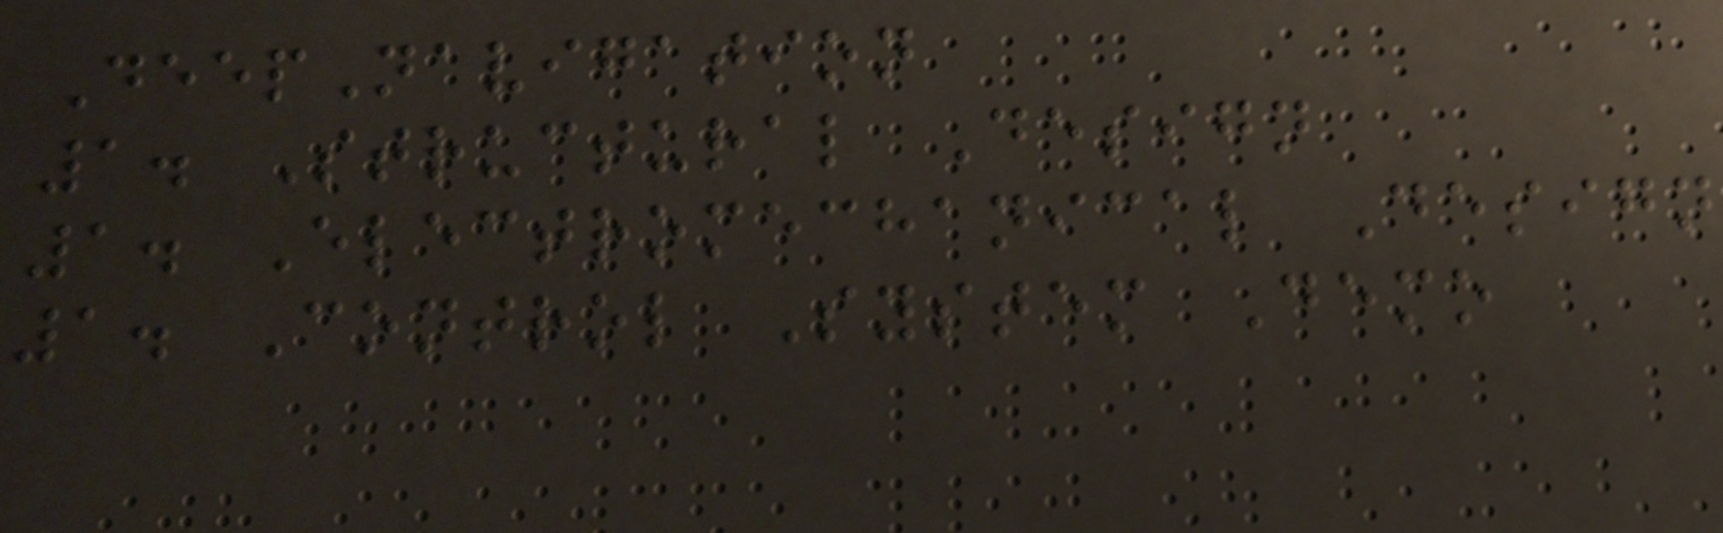DeepNavigation
1. Structural Design
1. Electromechanical Design
1. Control System Demo
